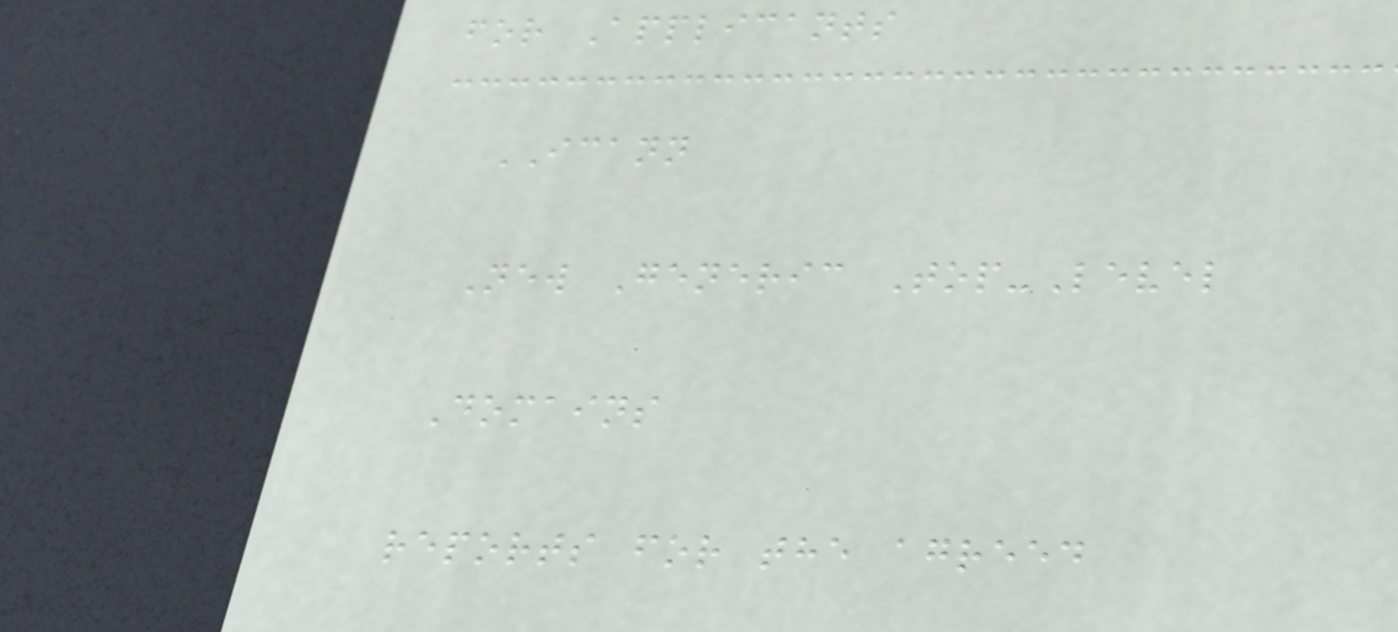for Applicants
ICANN
New Generic Top-Level
Domains
reports for the agreed
